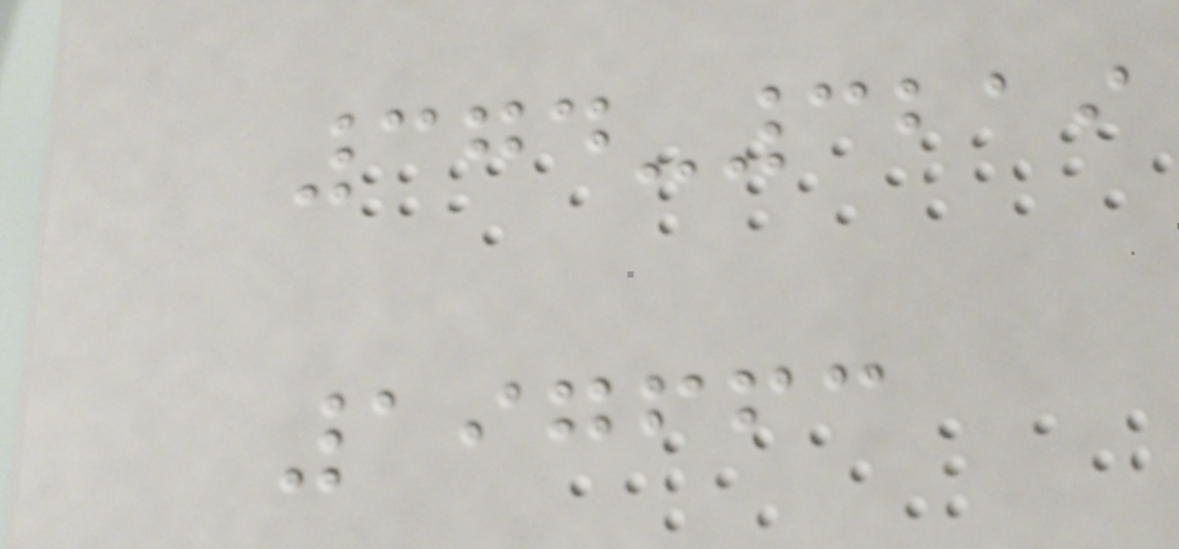374-3219
197663
